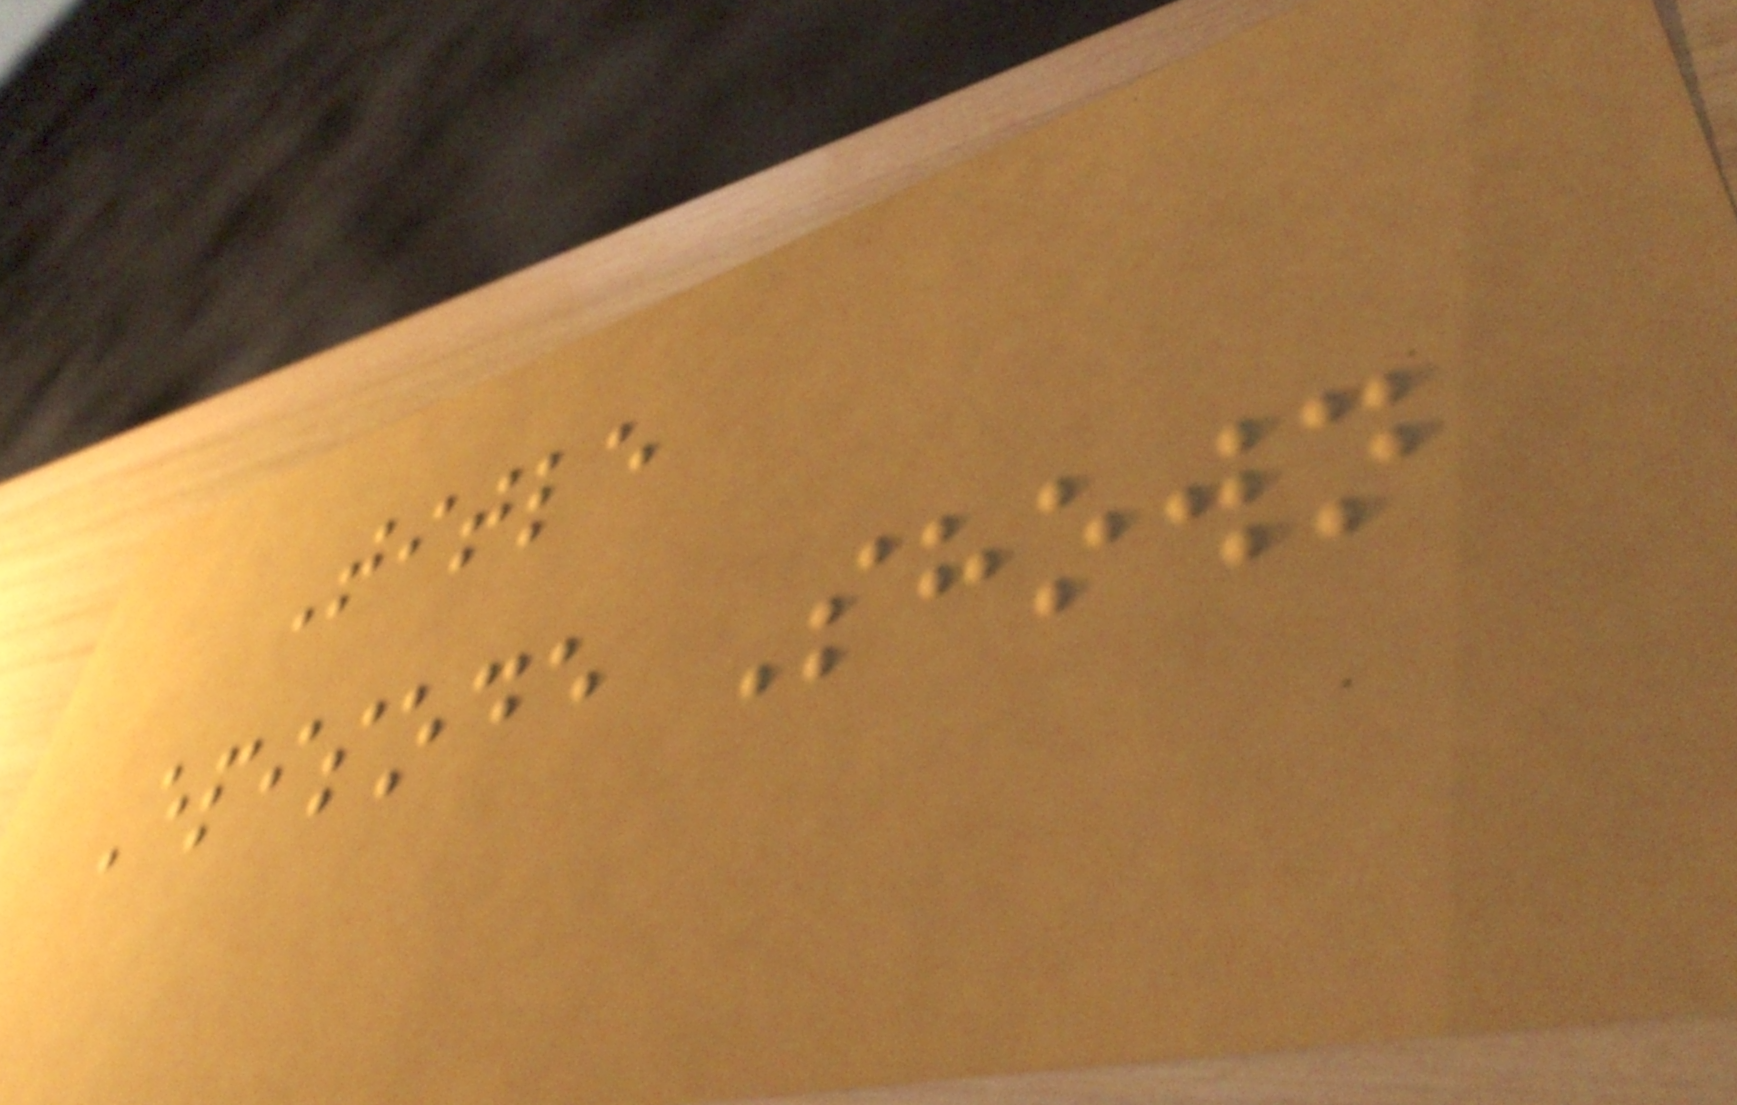Title
Episode Shown
